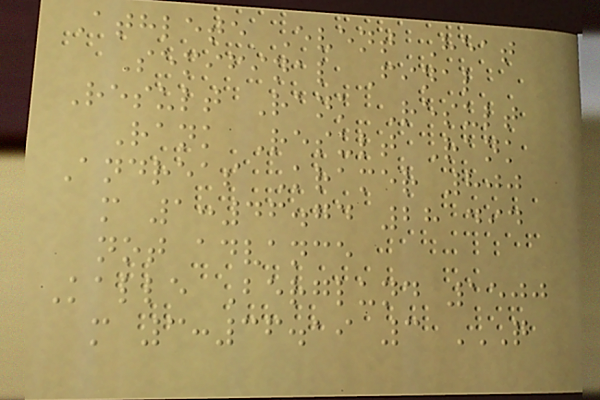Athlete Event Heat
Semifinal Final
Result Rank Result
Rank Result Rank
Andreas Kramer 800
m 1:46.74 28 did
not advance
Kalle Berglund 1500
m 3:36.19 3 Q
